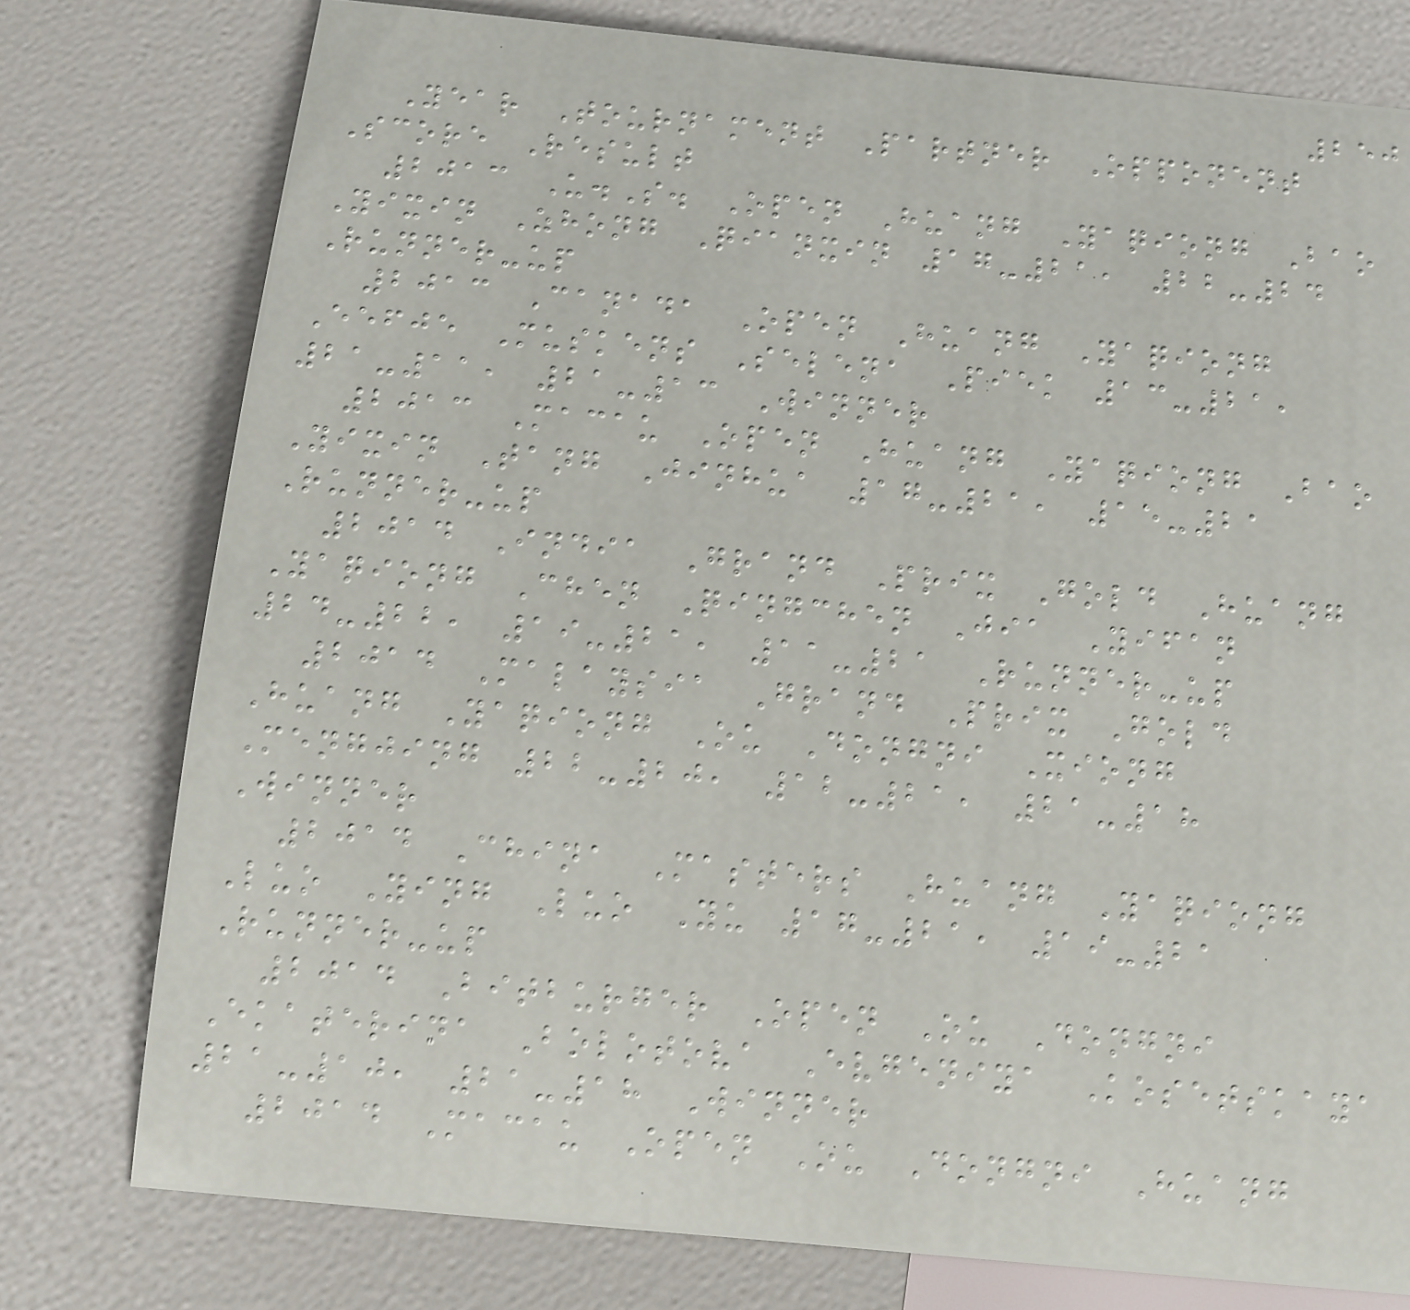250
Year Tournament Partner Opponent
Score Result
2013 U.S. Open Huang Yaqiong Bao
Yixin Zhong Qianxin 17-21, 22-24
Runner-up
2013 Canada Open Huang Yaqiong
Eefje Muskens Selena Piek 13-21,
21-11, 21-13 Winner
2013 Macau Open Huang Yaqiong Bao
Yixin Tang Jinhua 17-21, 15-21
Runner-up
2014 India Grand Prix Gold Huang
Yaqiong Chen Qingchen Jia Yifan
24-22, 19-21, 11-21 Runner-up
2014 Malaysia Grand Prix Gold
Huang Yaqiong Ou Dongni Xiong
Mengjing 22-20, 12-21, 21-18
Winner
2014 China Masters Huang Yaqiong
Luo Ying Luo Yu 17-21, 19-21
Runner-up
2014 Bitburger Open Ou Dongni
Ekaterina Bolotova Evgeniya Kosetskaya
21-10, 21-18 Winner
2014 Macau Open Ou Dongni Huang
